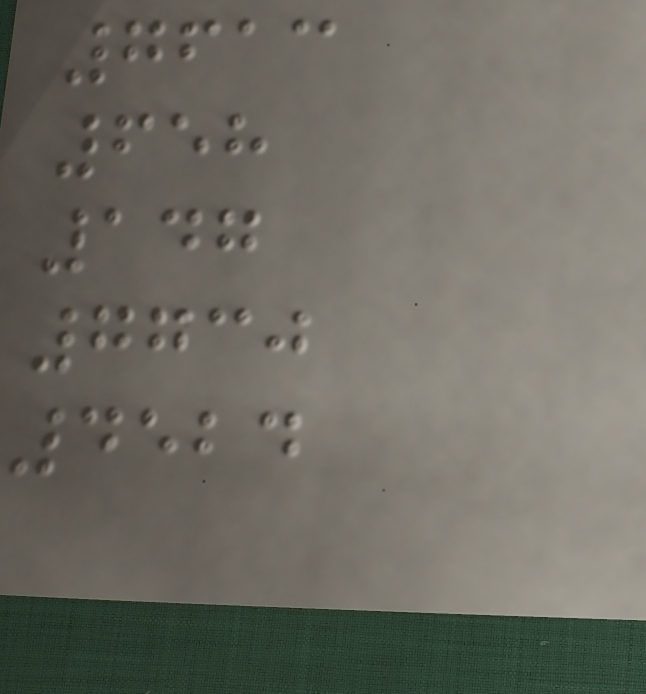7613
658
147
7730
4524
